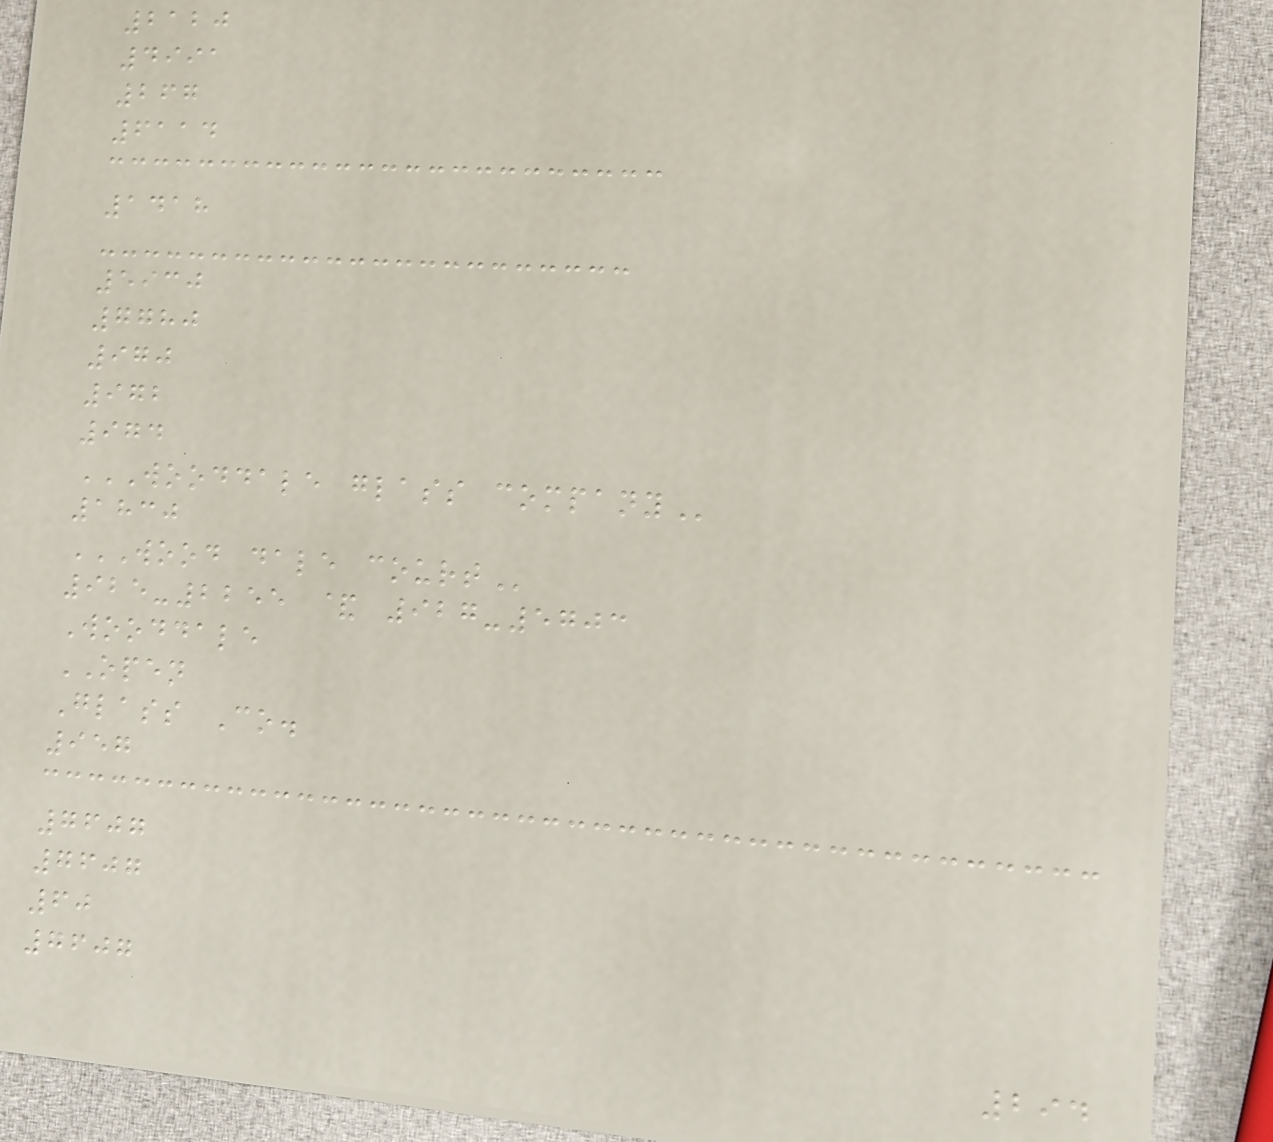2120
4991
267
6114
1418
5930
7780
970
972
974
WOODDALE GLASS COMPANY
1830
WOOD DALE COURT
925-2255 & 927-5703
Wooddale
OPEN
Glass Co.
957
7607
7607
60
7607
294
